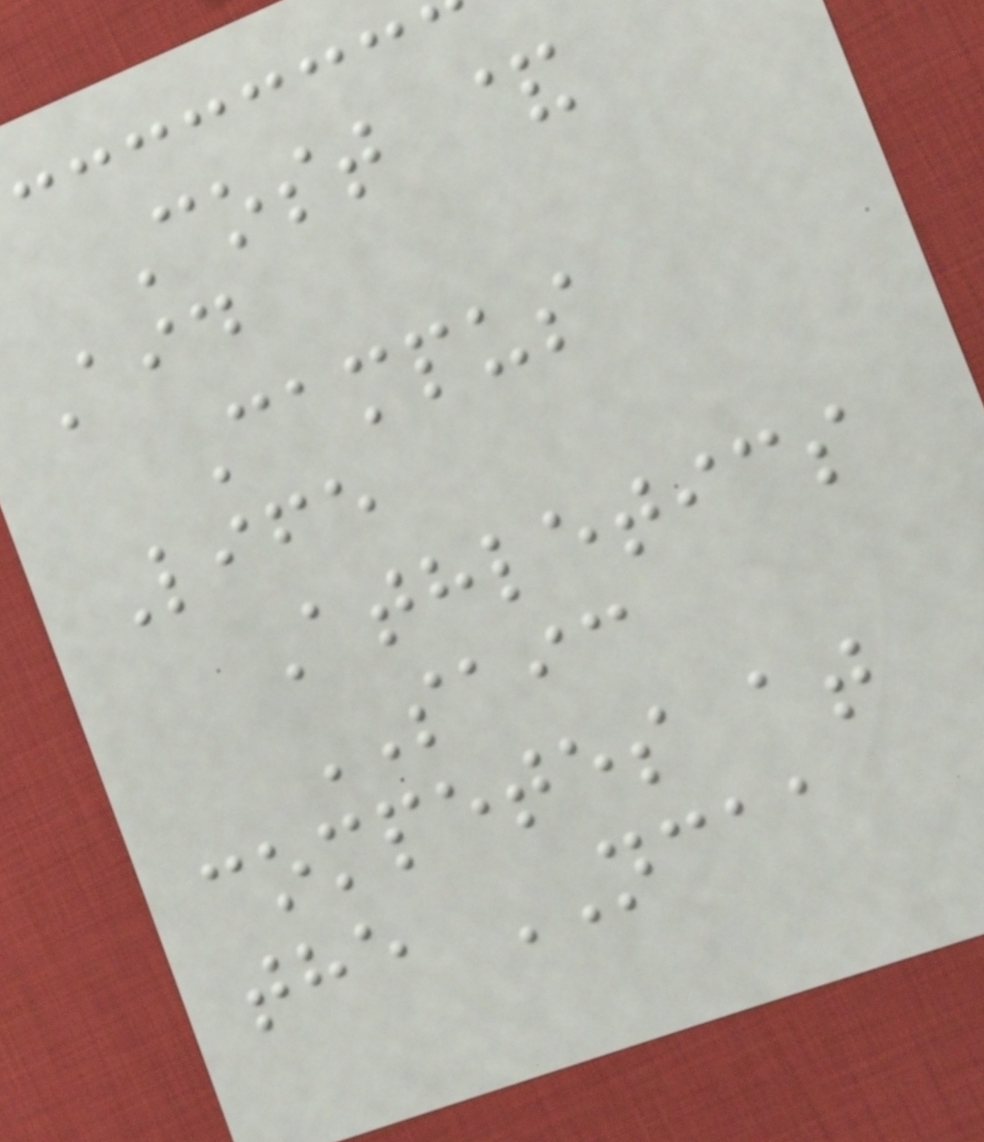Cost &
Aid
Campus
Life
Athletics
SAIC
competes at
the NCAA
